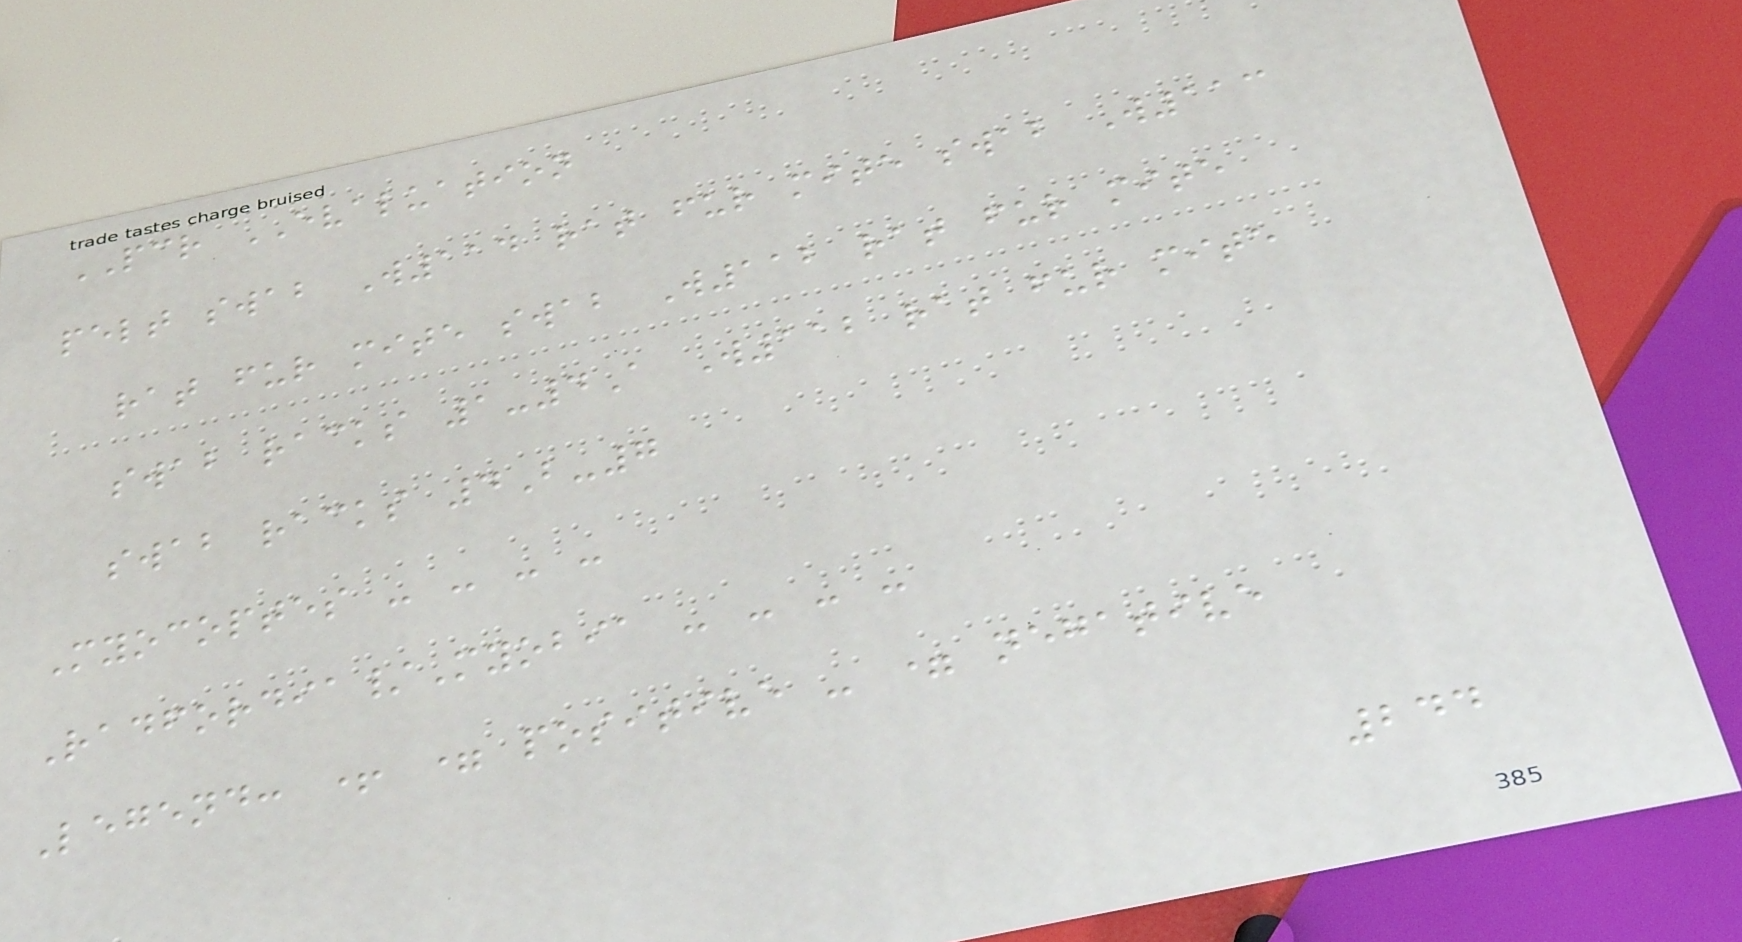PCR EVALUATION
pelt swab W114 rat fur mite swab W113
rat fur mite swab W112 rat fur mite
swab racks 1-4A W112 rat fur mite
swab racks 4B-7
Myocoptes - - - -
Radfordia/Myobia - - - -
Legend: + = positive - = negative
244
